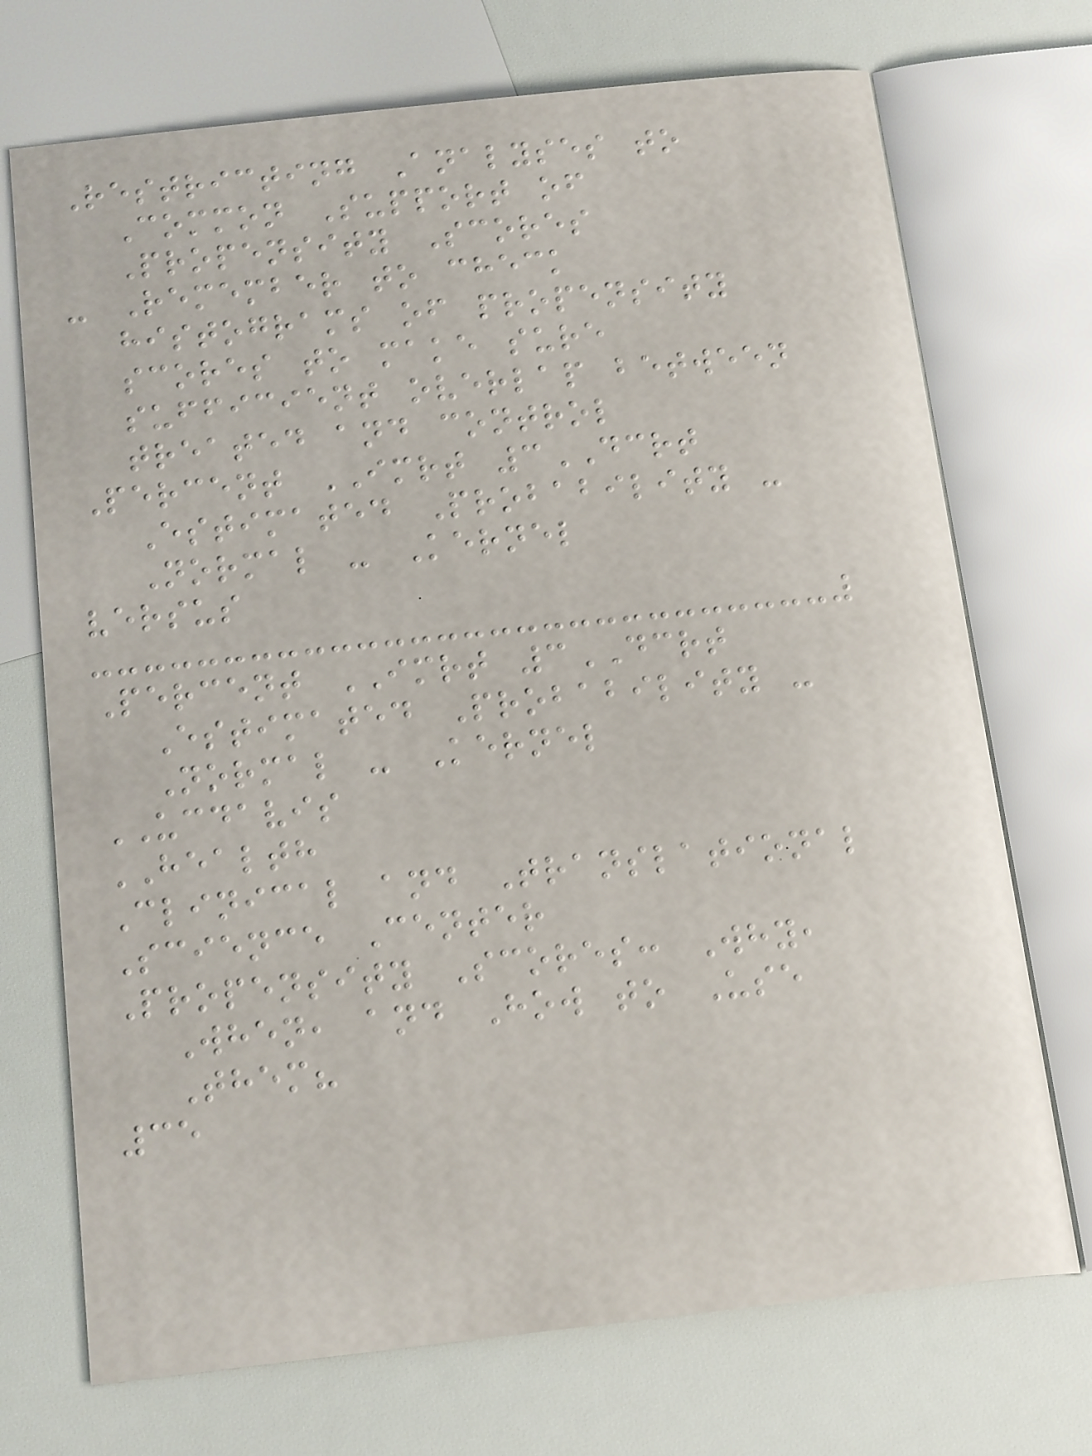Restricting Analyses to
Common Support of
Propensity Scores
- Remember to check
histograms of propensity
scores to make sure
sufficient overlap between
treated and control
Percent IMRT 3DCRT
Estimated Probability -
Normal - Kernel
versus
Percent IMRT 3DCRT
Estimated Probability -
Normal - Kernel
UCDAVIS
HEALTH
Clinical and Translational
Science Center
Propensity Scores: Why,
When, and How to Use
Them?
35
